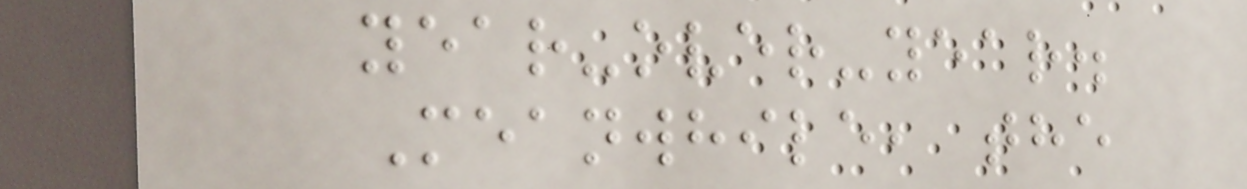year-over-year.
Meanwhile, the
